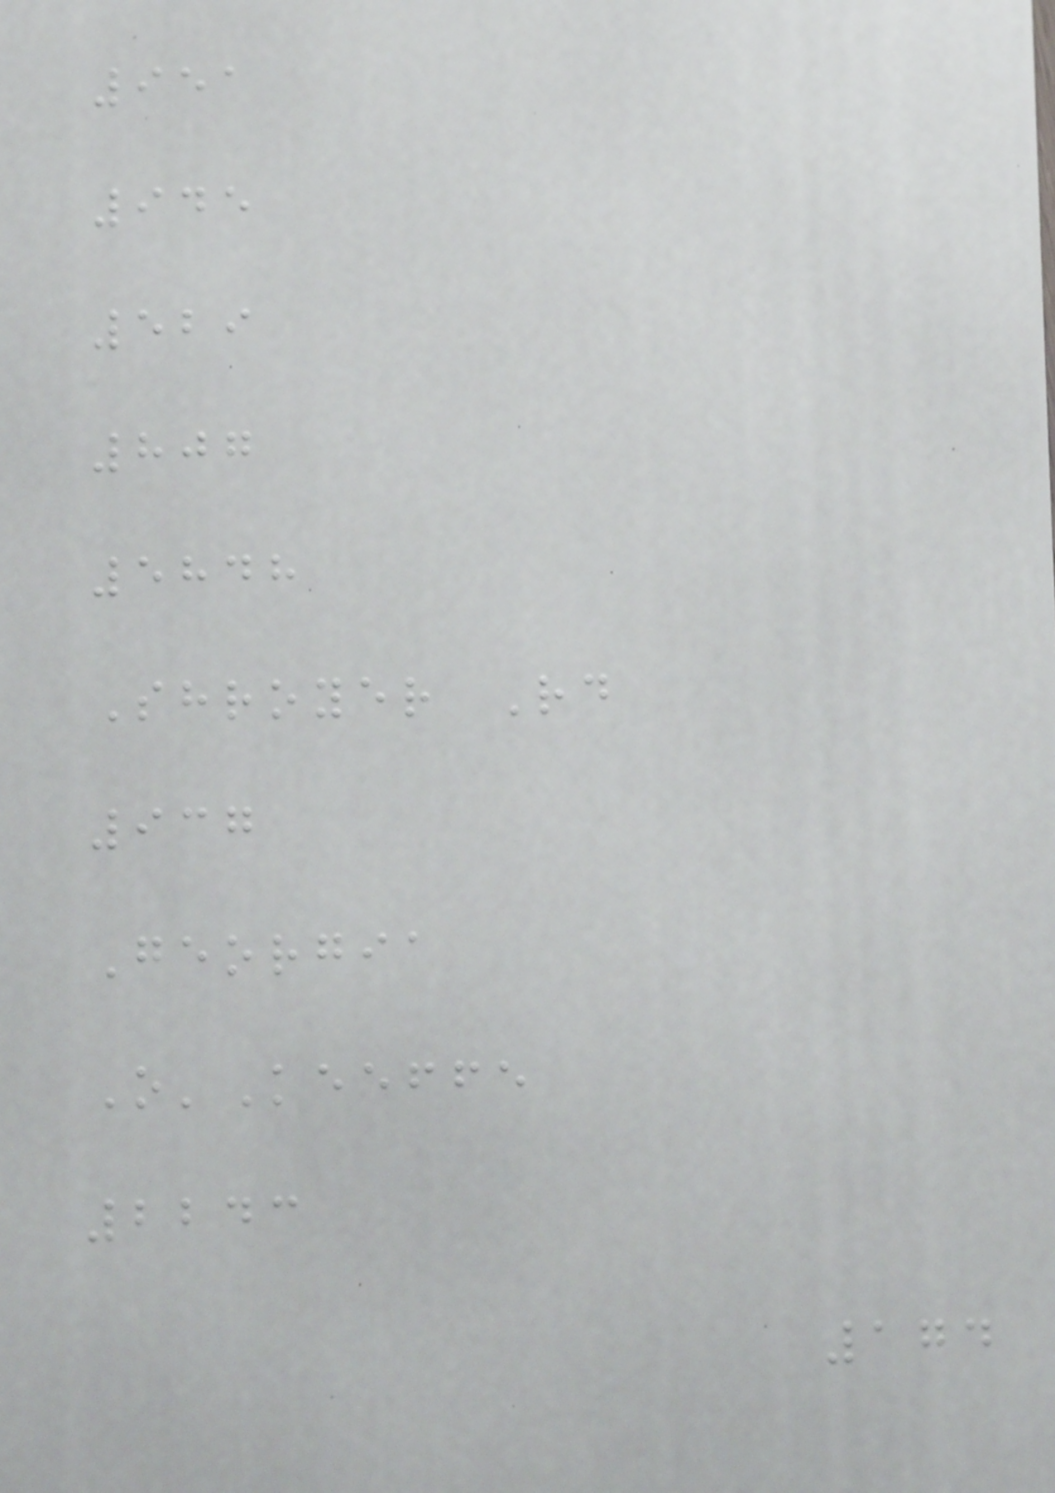951
945
529
807
5848
Shroyer Rd
937
Georgia
O'Keeffe
2243
174
